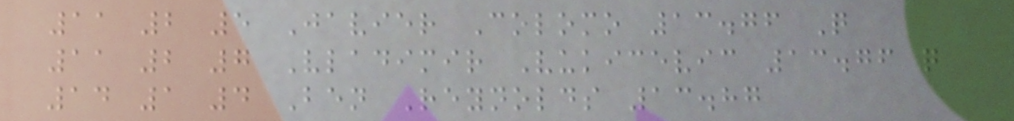11 2 5 Javier Colomo 13.76 Q
11 2 7 Vladimir Vukicevic 13.76 q
14 1 4 Ben Reynolds 13.87
